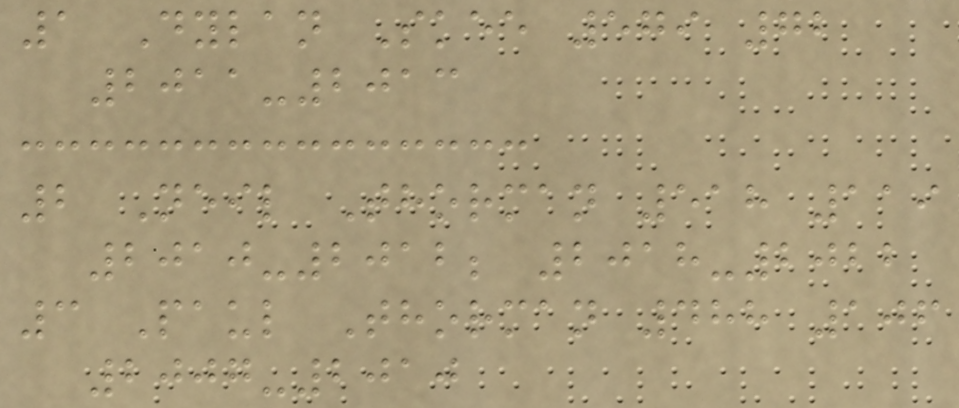1 Dylan Skee 579 72
2011-2013
2 Neil Thorman 518 119
2010-2012; 2018-2022
3 Paul Thorman 488 106
2007-2010
